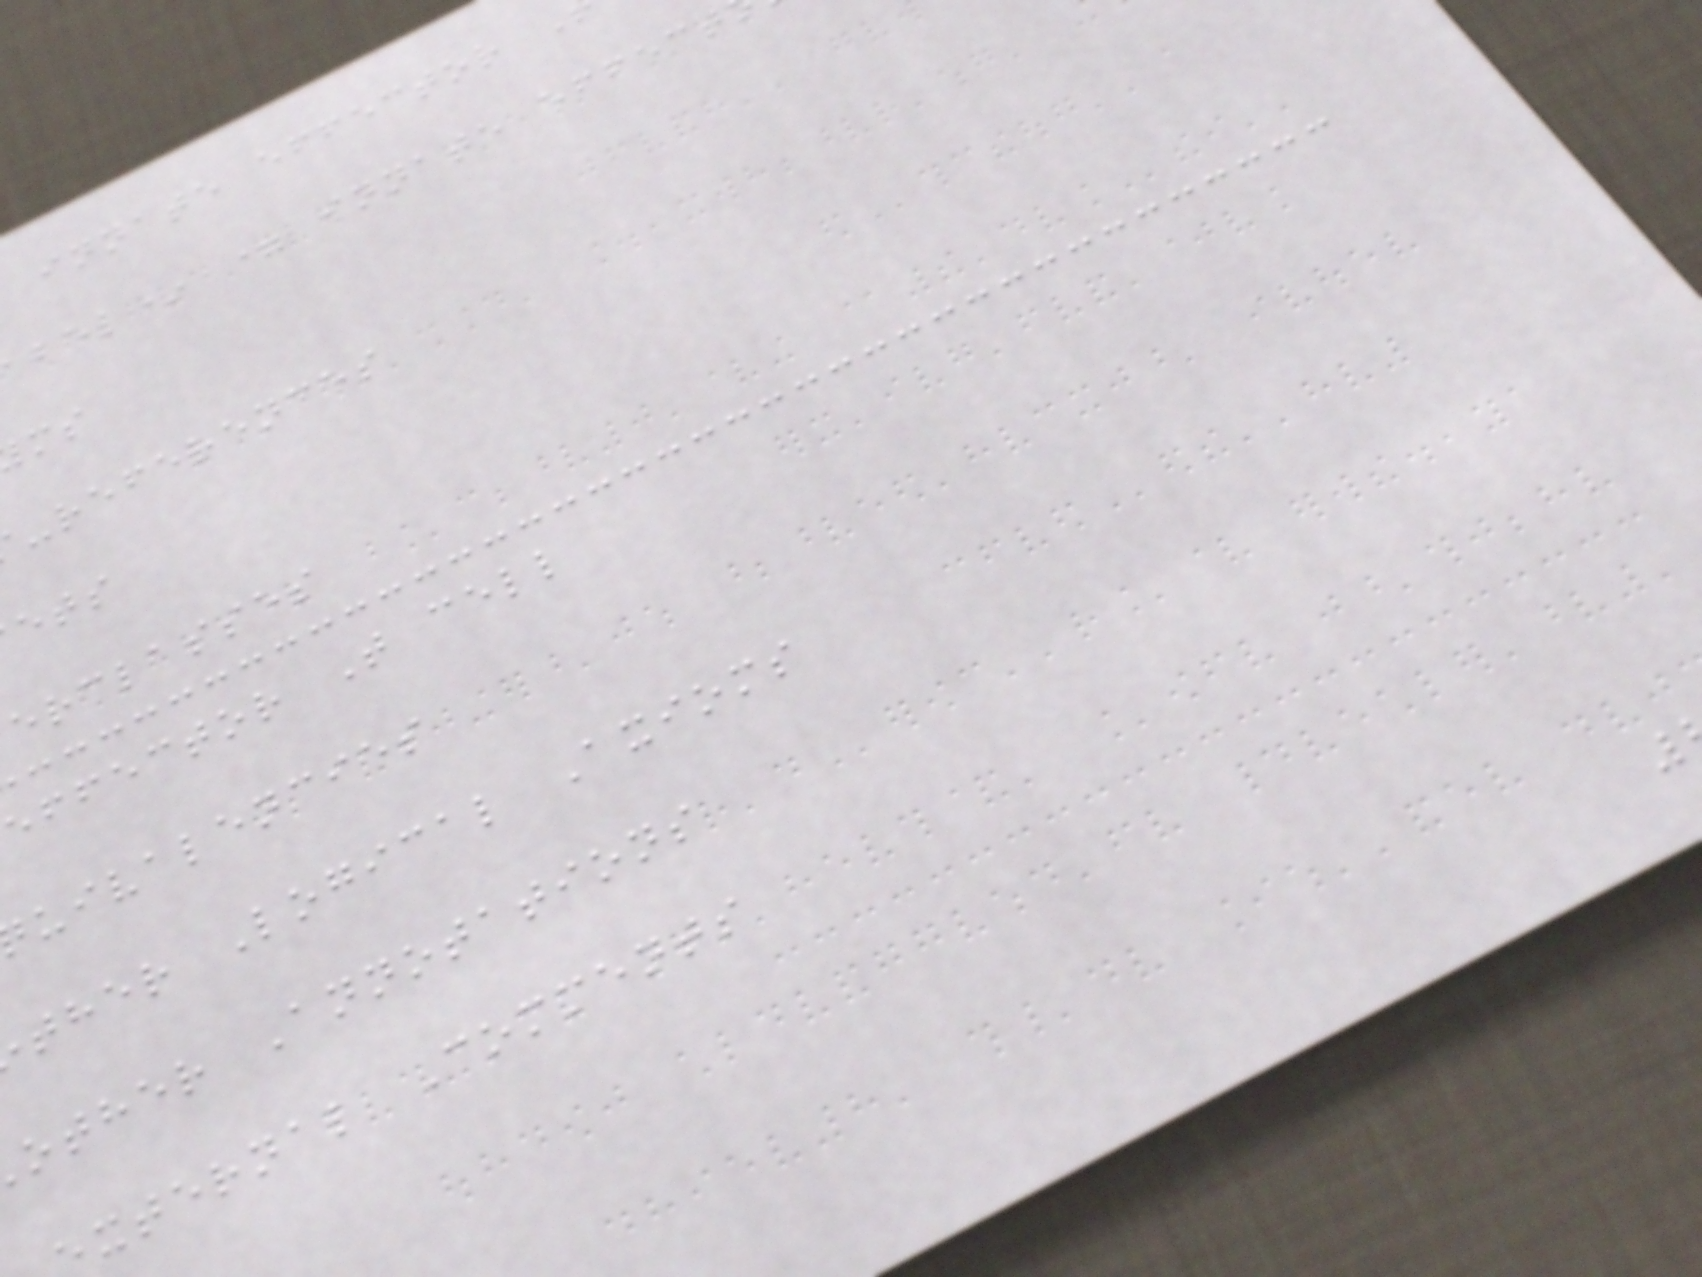innate effector
bel* = innate effect
-references
erclasses
effector T cell
uivalencies
ther Logical Axioms
other Annotations
xternal Comments
